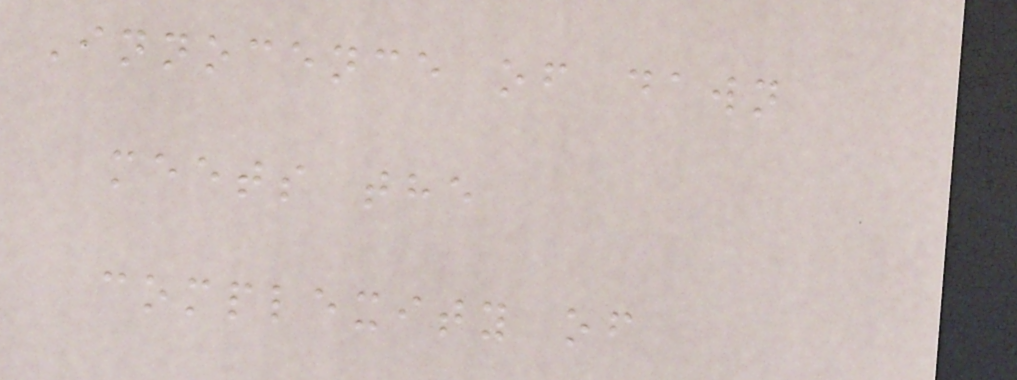Innocence of dawn
meets the
complexity of
